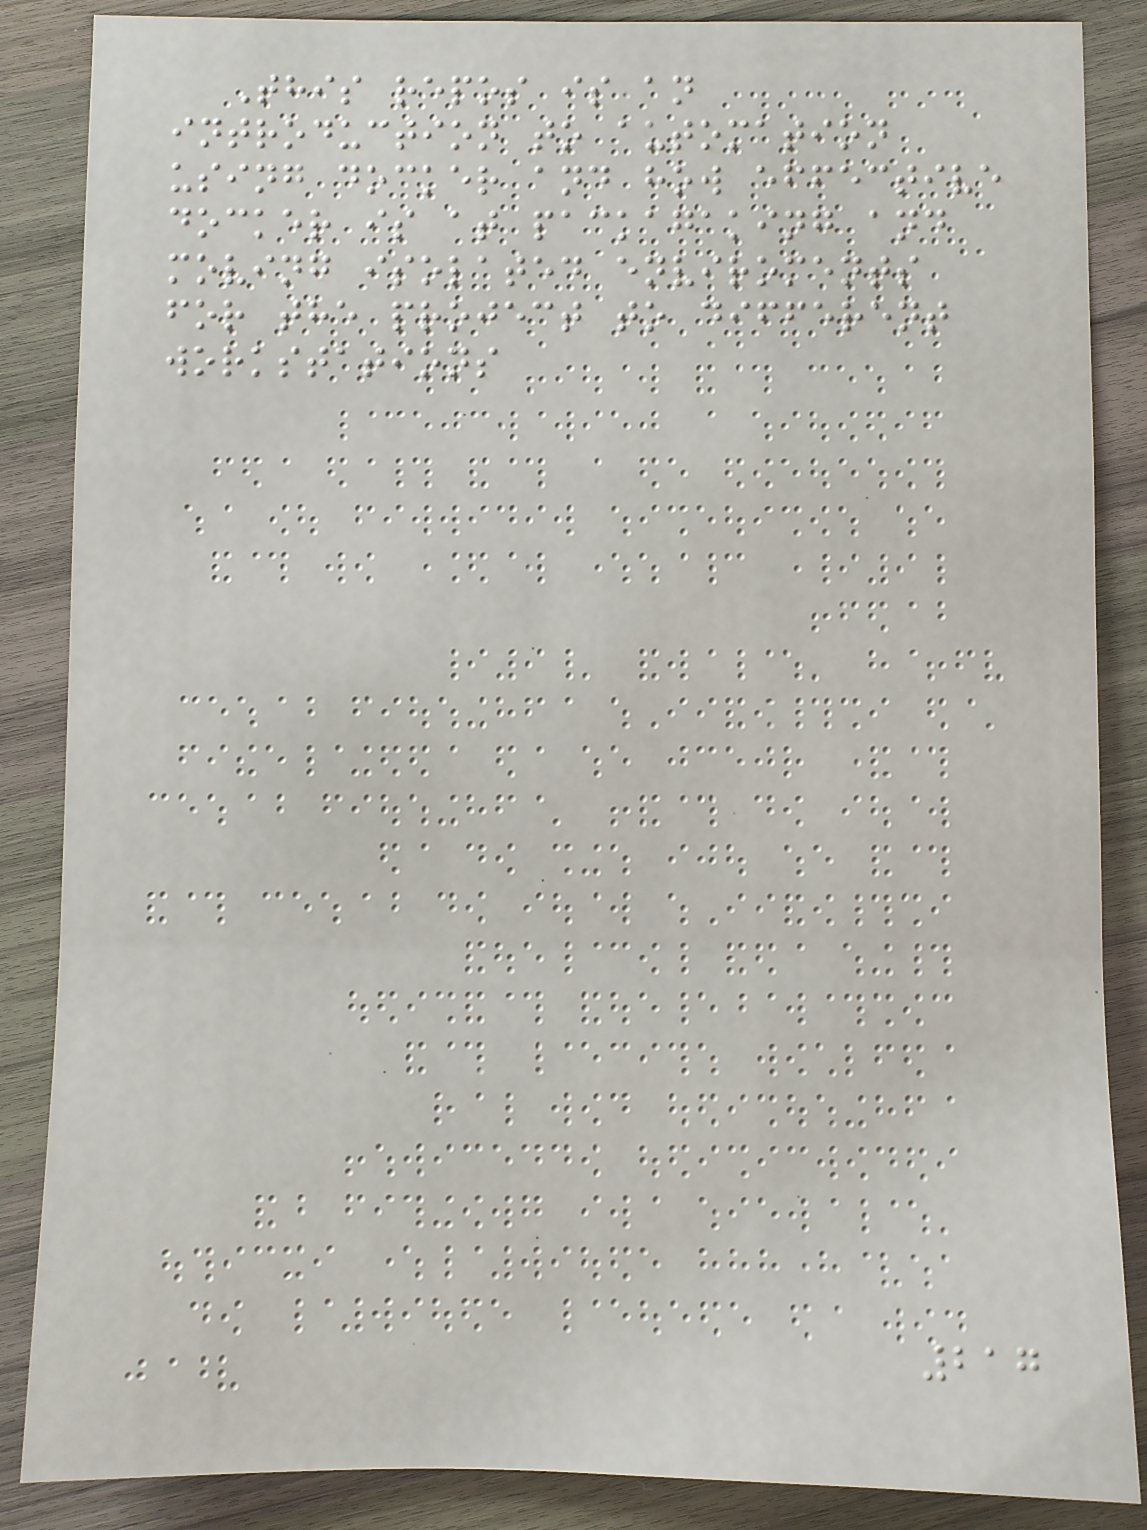This repos is an
introduction to automation
using docker and how effective
docker is at packagaking and
moving isolated enviroments
for the project to different
workstations
217
